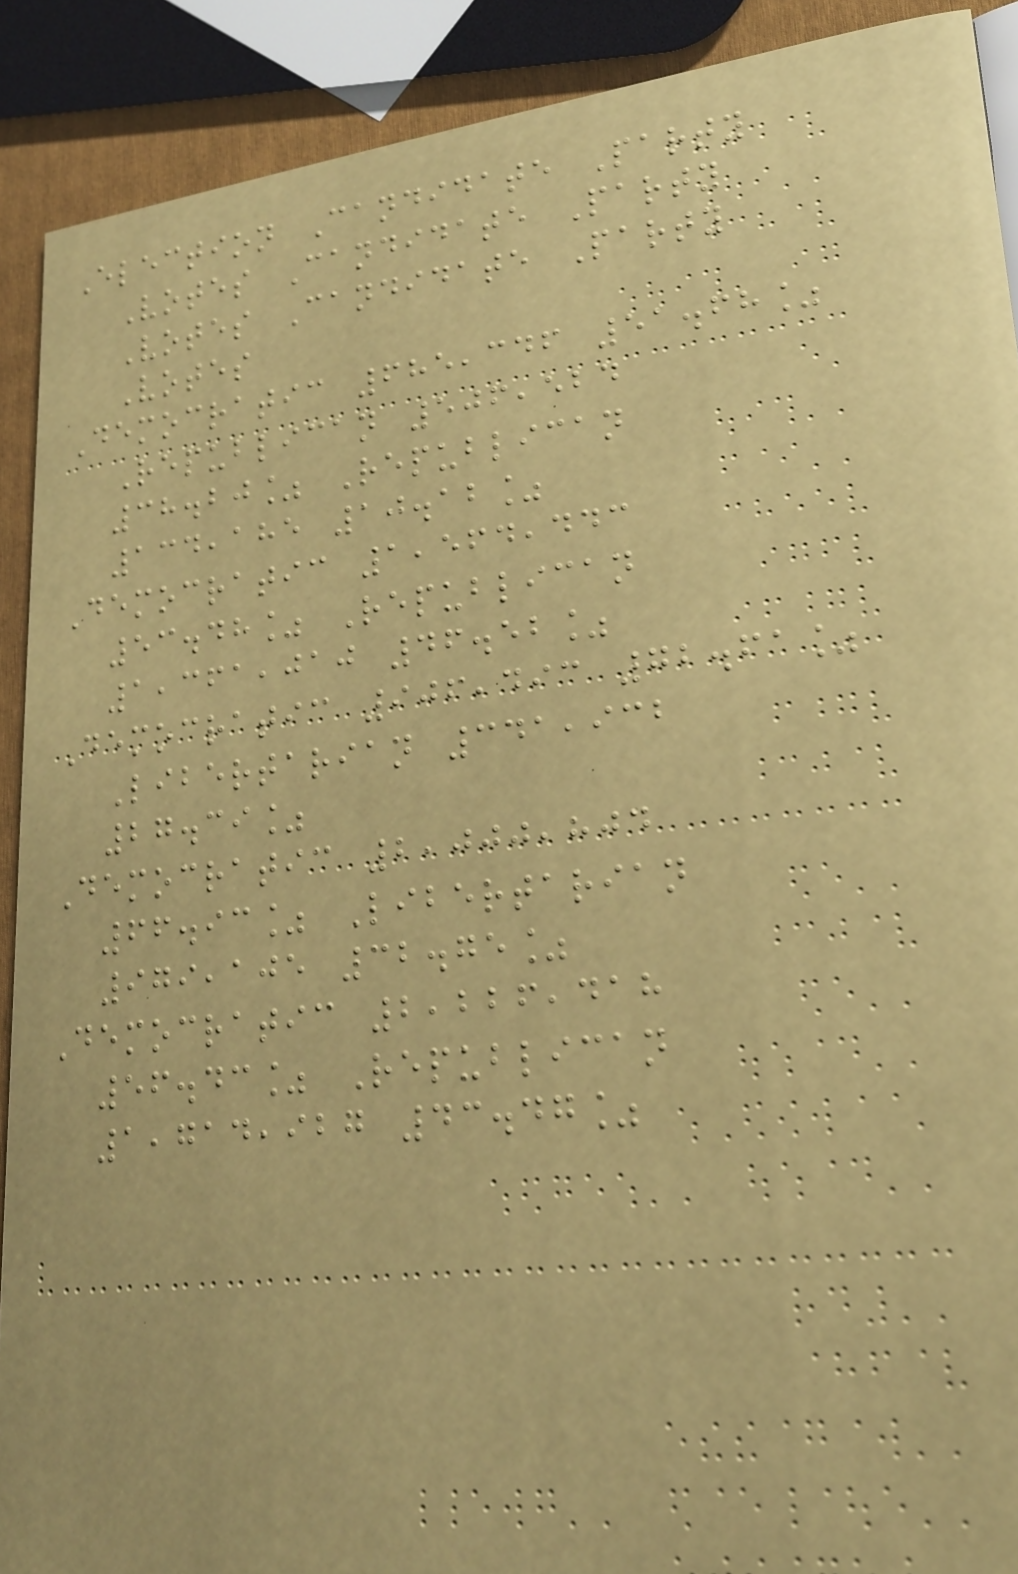Election Candidate Party
Votes Candidate Party
Votes Candidate Party
Votes
Democratic 685,346 51.68%
Republican 506,524
38.20% Republican
134,185 10.12%
Democratic 1,564,443
53.48% Republican
1,361,010 46.52%
Democratic 906,493 72.61%
Libertarian 341,932
27.39%
Democratic 2,000,804
66.93% Libertarian
979,105 32.75%
Democratic 2,226,418
56.43% Republican
1,714,927 43.47%
